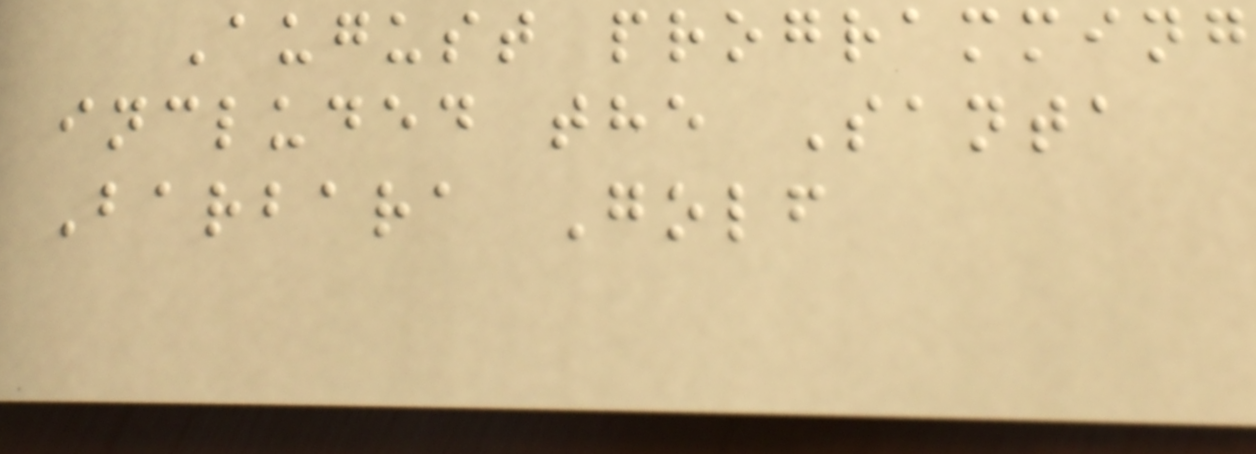August programming
included the Santa
Barbara Golf
